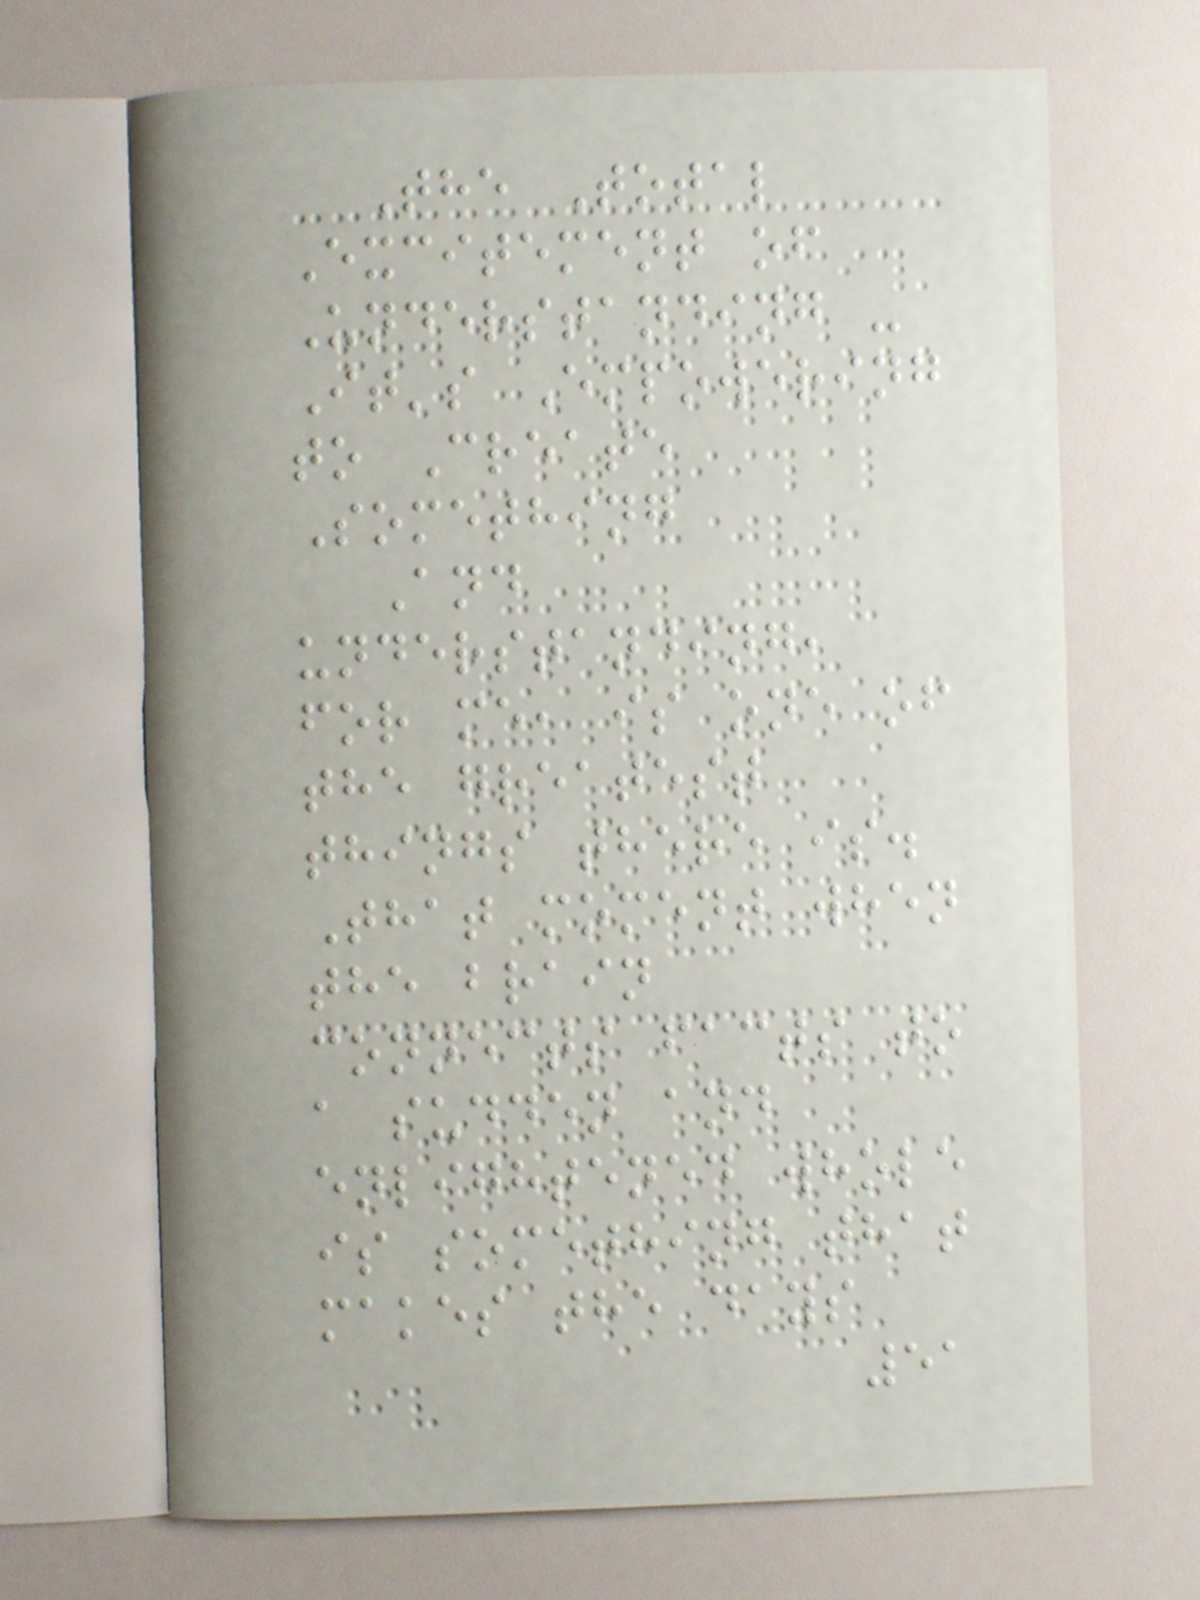The Total
Excitement of
Understanding -
It's Empowering
to Create
Something
And
understanding,
for me, is one of
the greatest
things there is.
That moment when
the brain
connects facts to
a sudden and
enlightened whole
is something that
makes the days
51
